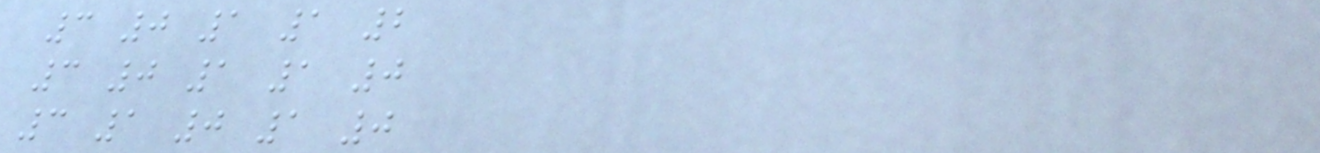3 0 1 1 2
3 0 1 1 0
3 1 0 1 0
